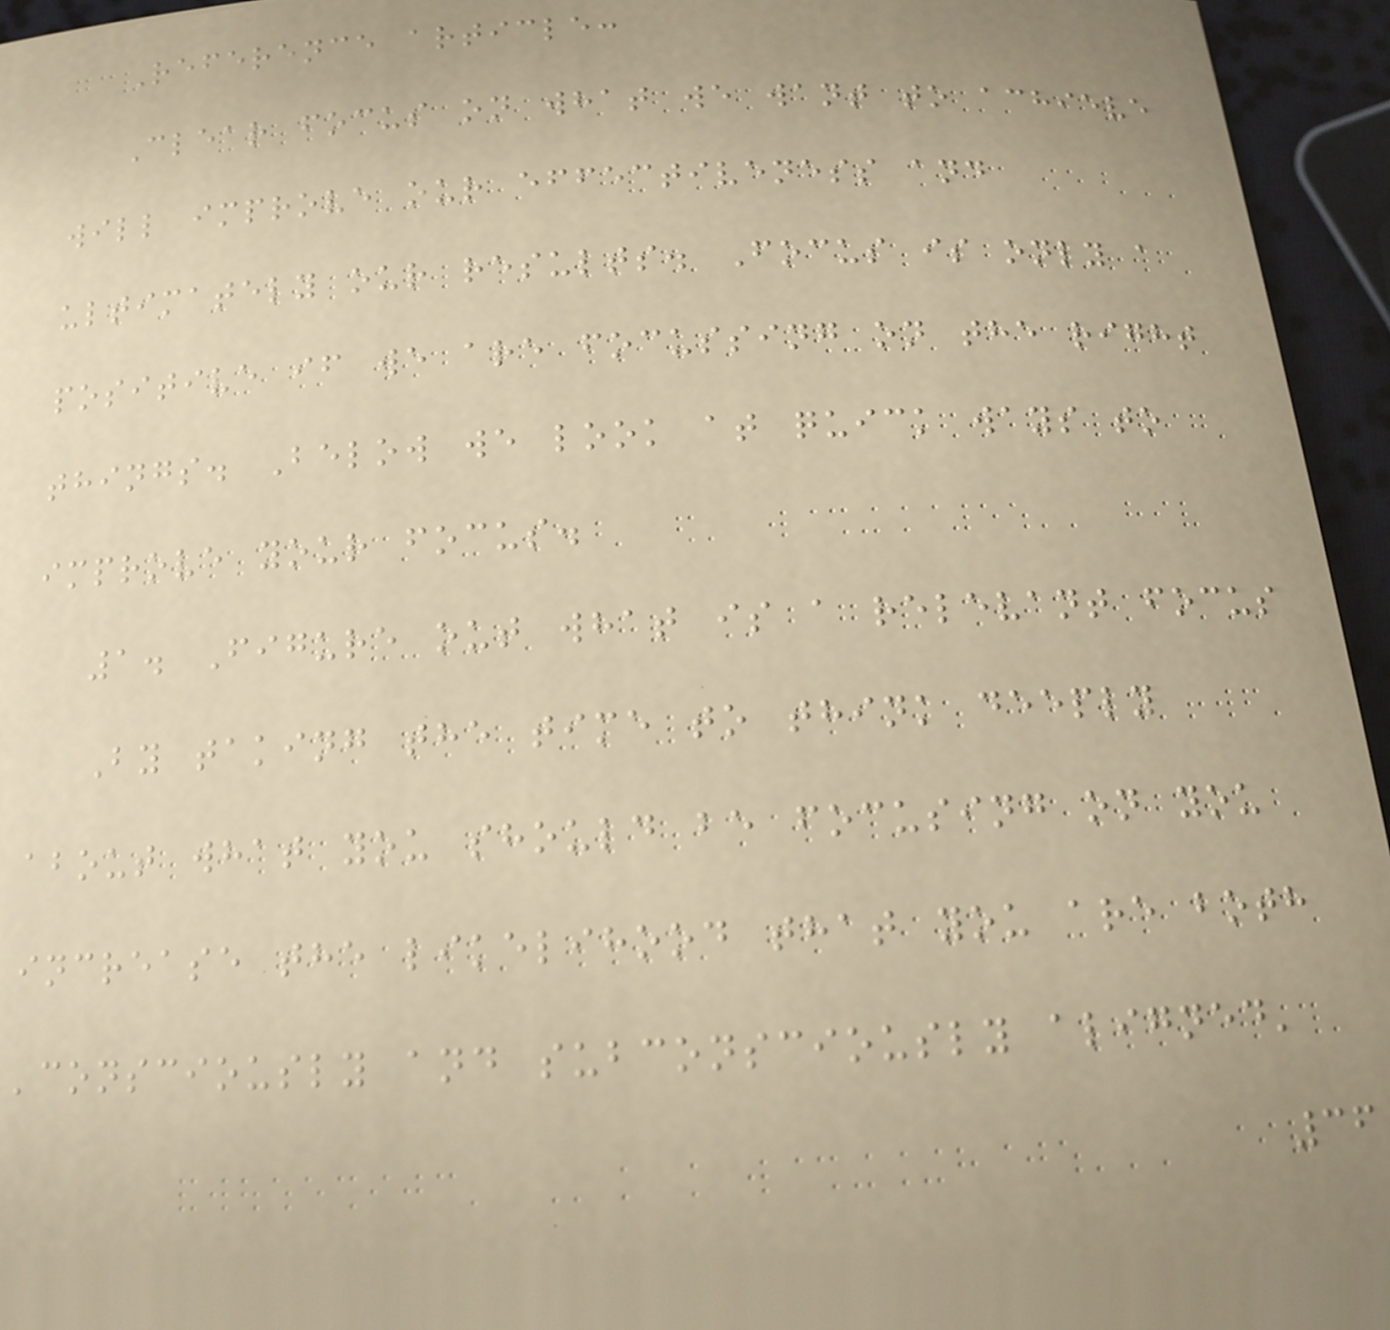Reference article:
Clear focus on what we want to achieve
will improve our effectiveness and
ultimately our results. Focus is only a
positive if we are focussing on the right
things. Below we look at quick ways to
improve your focus.
1. Figure out what is a relevant focus
By taking the time to think deeply
about what you should be focusing on you
increase the likelihood that you are both
'consciously and subconsciously aligned'
36
